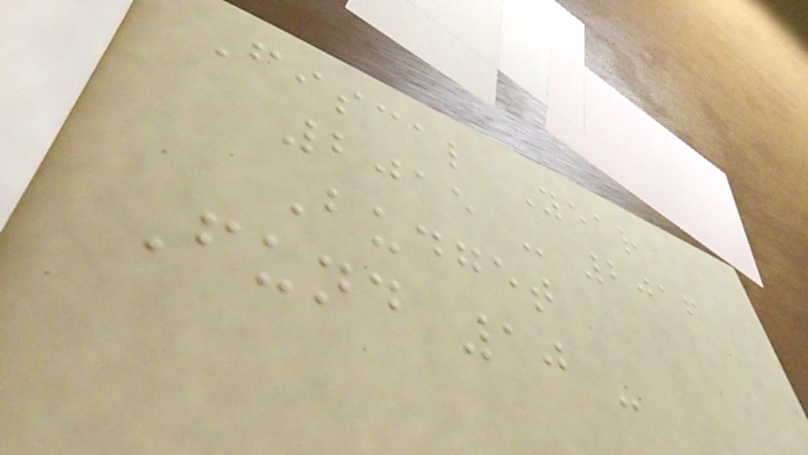Fiscal Year
2015 - 2016
Budget
Fund 10 -
